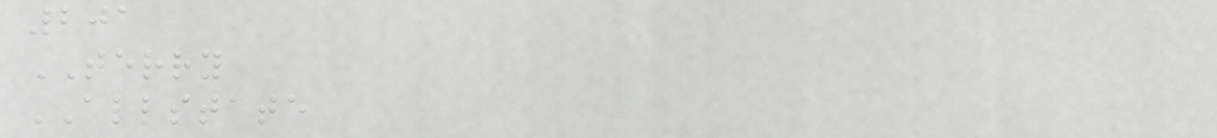201
TERRY
ALLSTATE
